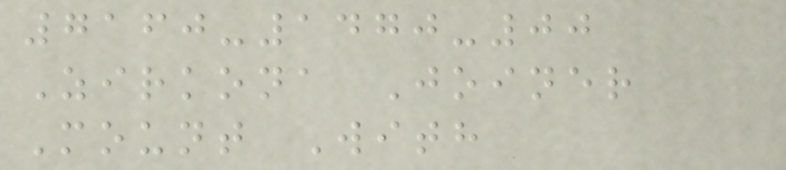7160-1470-00
Zirkona Joiner
Mount With
